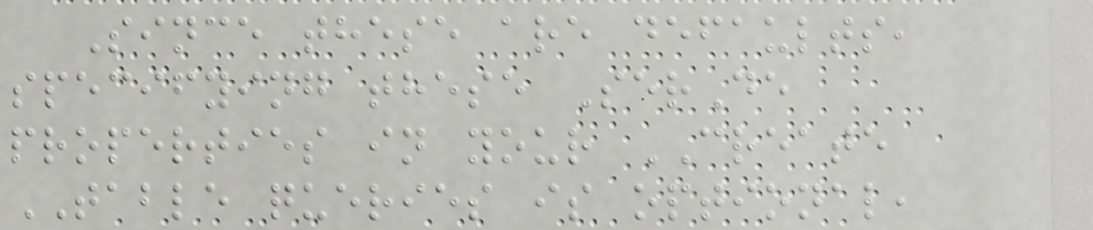Since these are defaults,
specifying these SerDe
properties in your CREATE
TABLE queries is optional,
